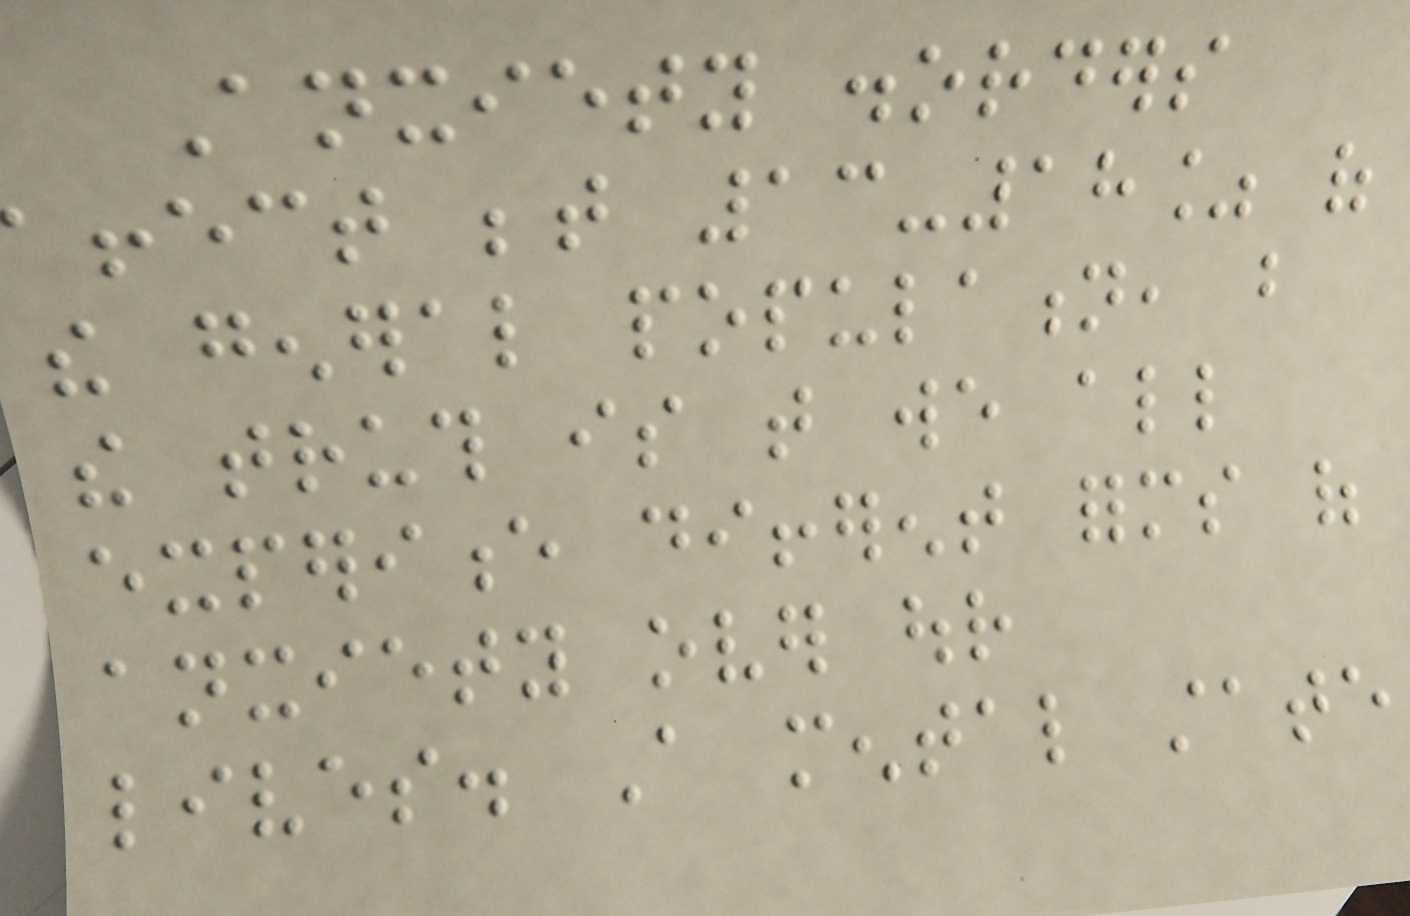Anxiety disorders
affect between 13-18% of
the general population, but
the truth is that we all
experience different forms of
anxiety over our
lives. A mental state
